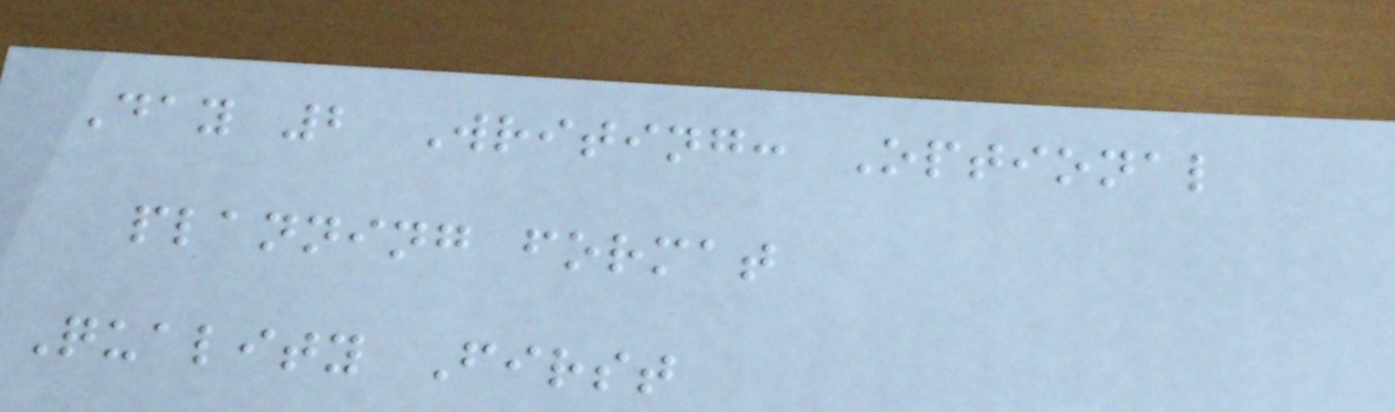Day 2 Writing: Optional
planning format
Quality First
